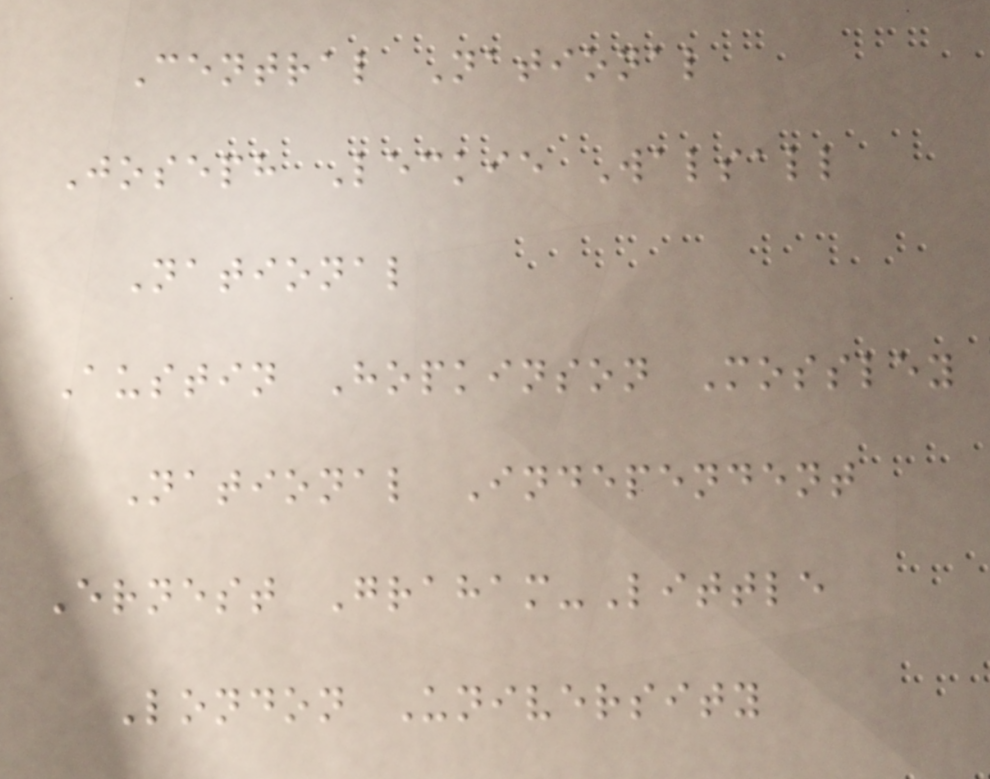Central National
Joseph Leckie Walsall
National
Austin Hopkinson Mossley
National Independent
Ernest Graham-Little
London University
